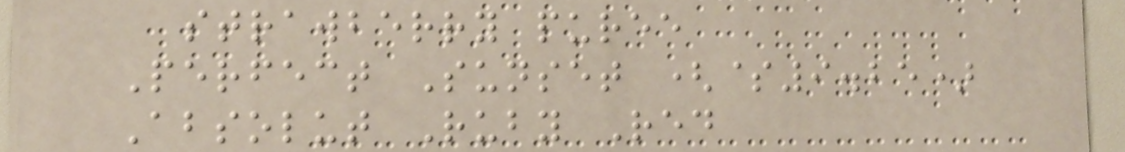strawberry puree
Perfect Sunset ($9.25)
Absolut Ruby Red
